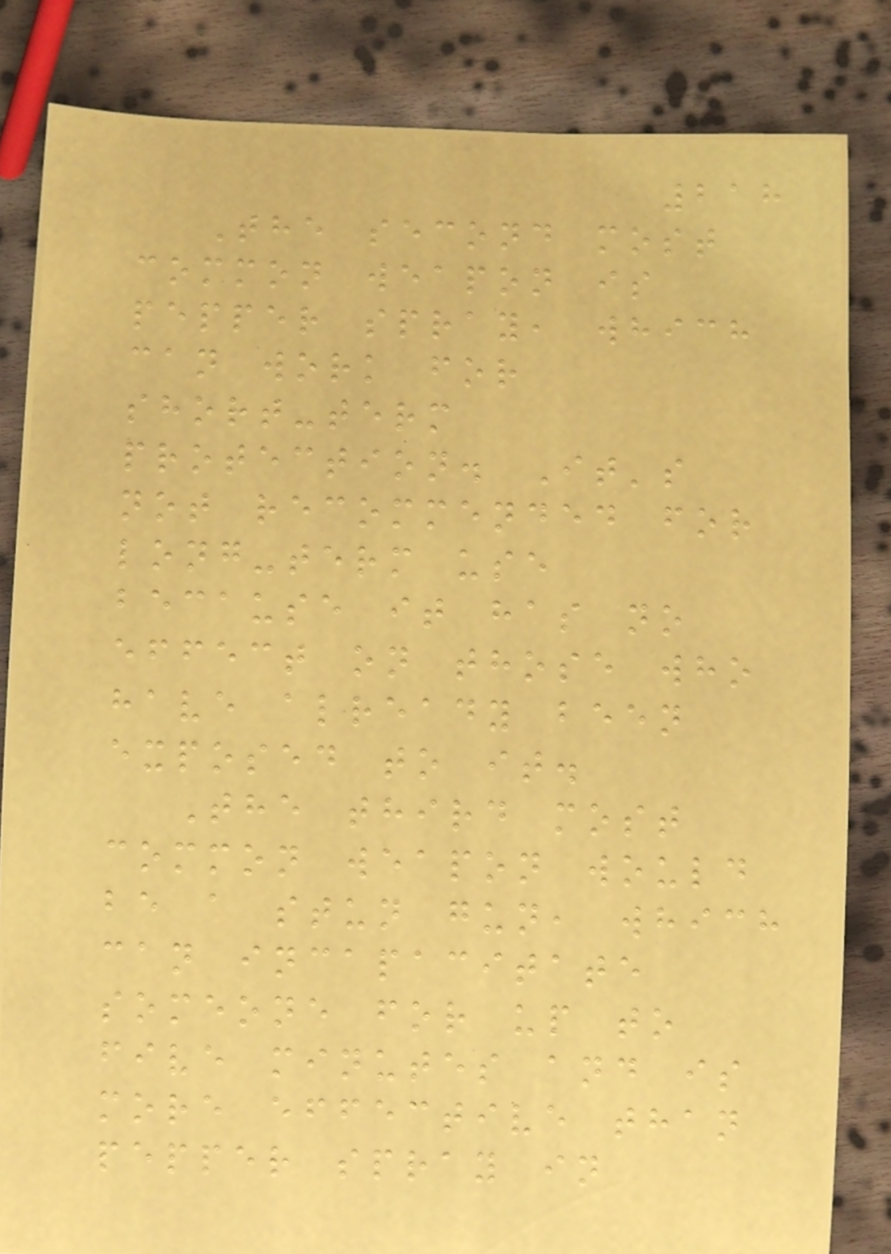218
The second most
common weapon is
pepper spray, which
can work for
short-term
protection. It's
not recommended for
long-term use
because it has no
effect on those who
have already been
exposed to it.
The third most
common weapon would
be a stun gun, which
can incapacitate
someone for up to
five minutes and is
more effective than
pepper spray in
